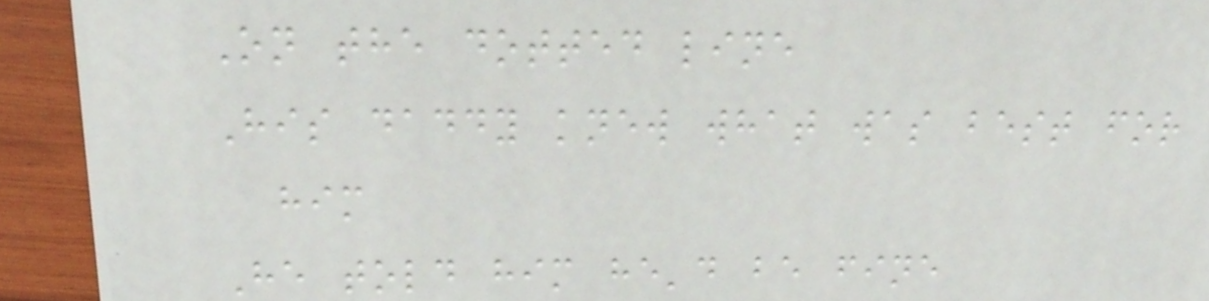On the dotted line
His daddy knew what was best for
him
He told him he'd be fine
